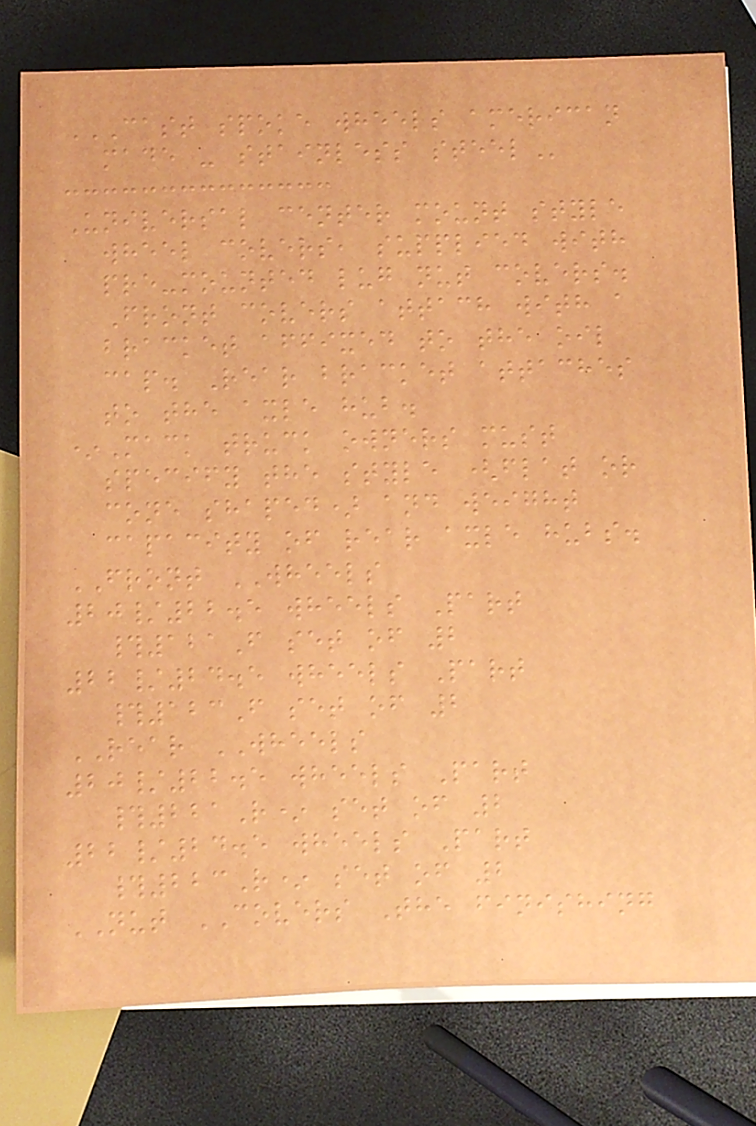CAST SPOKE WHEELS AMERICAN
MADE - STAINLESS STEEL
Universal center mount style
wheel covers, supplied with
pre-mounted lug nut covers.
Front covers attach with a
bracket affixed to the oil
cap. Rear bracket attaches
to the axle hub.
*Mack truck owners must
specify the style (flat or
cone shaped) and weight
capacity of rear axle hubs.
FRONT WHEELS
20/22.5 wheels Part
#121F set of 2
22/24.5 wheels Part
#123F set of 2
REAR WHEELS
20/22.5 wheels Part
#221R* set of 2
22/24.5 wheels Part
#223R* set of 2
NUT COVERS The finishing
